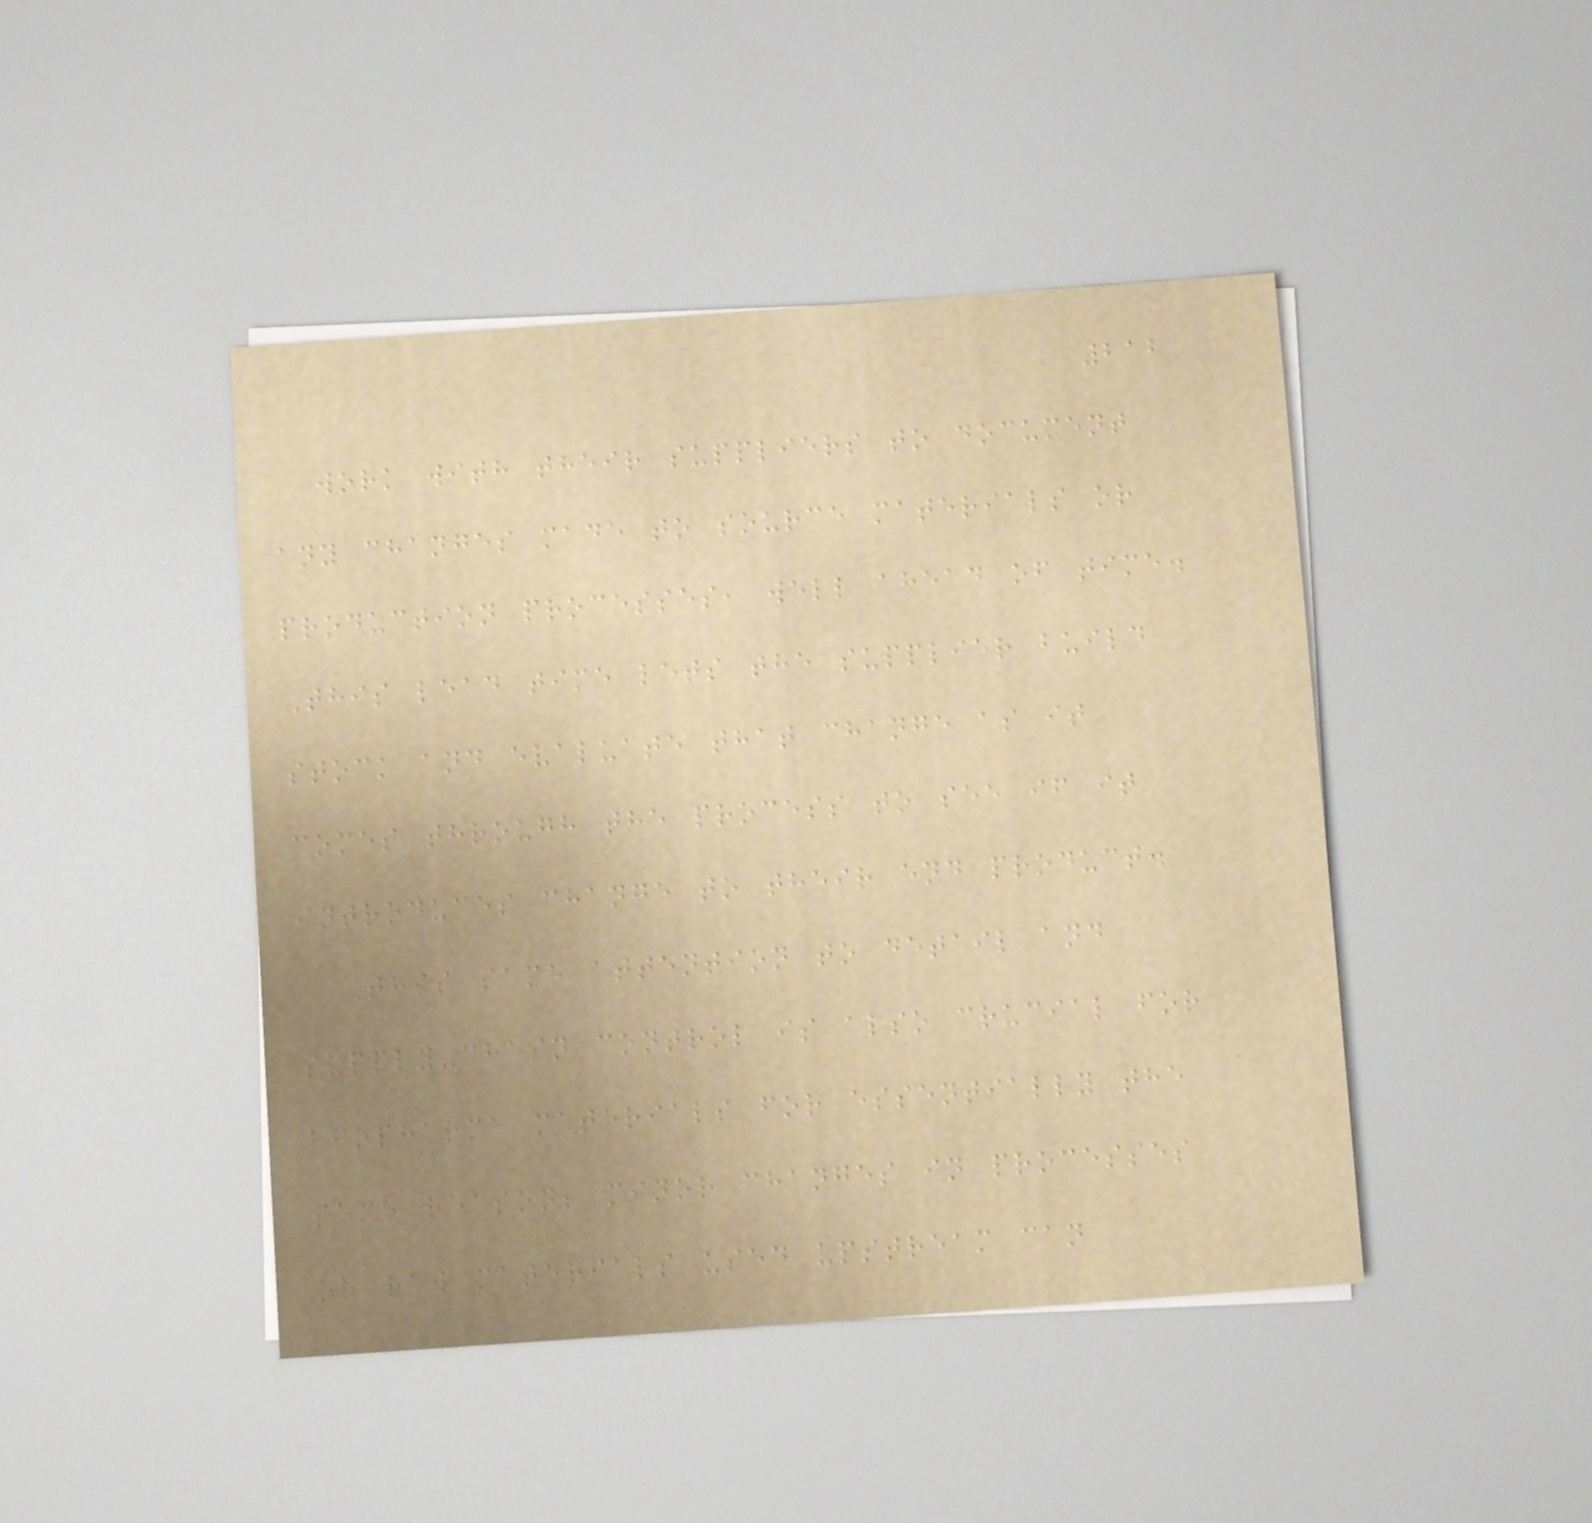212
work with their suppliers to document
any changes made to source materials or
production processes, well ahead of time.
This lead time lets the supplier build
stock and evaluate that change as it
comes through the process to see if it
introduces change to their end product.
This same attention to detail and
supply-chain control is also crucial for
biopharma materials for essentially the
same reason; minor changes in processes
or raw materials used upstream can
